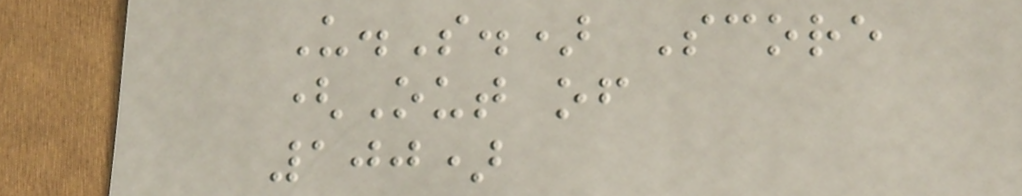U.S.) Score
(Out of
100)
